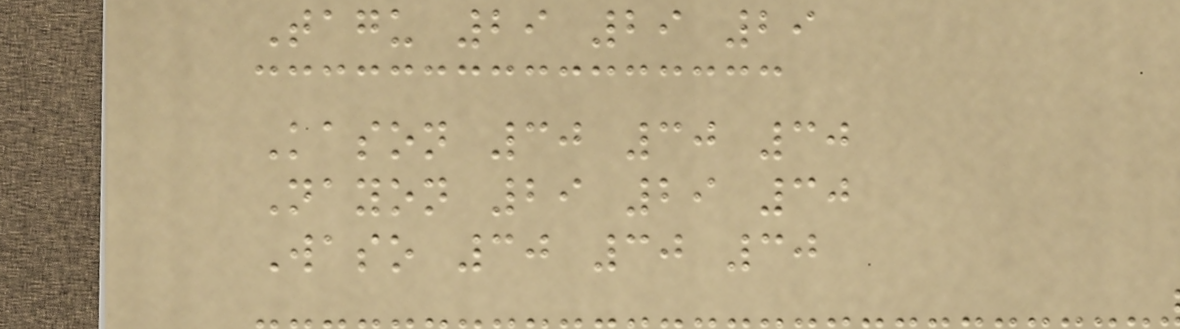Tagu 29 29 29
Kason 30 30 30
Nayon 29 29 30
Waso 30 30 30
